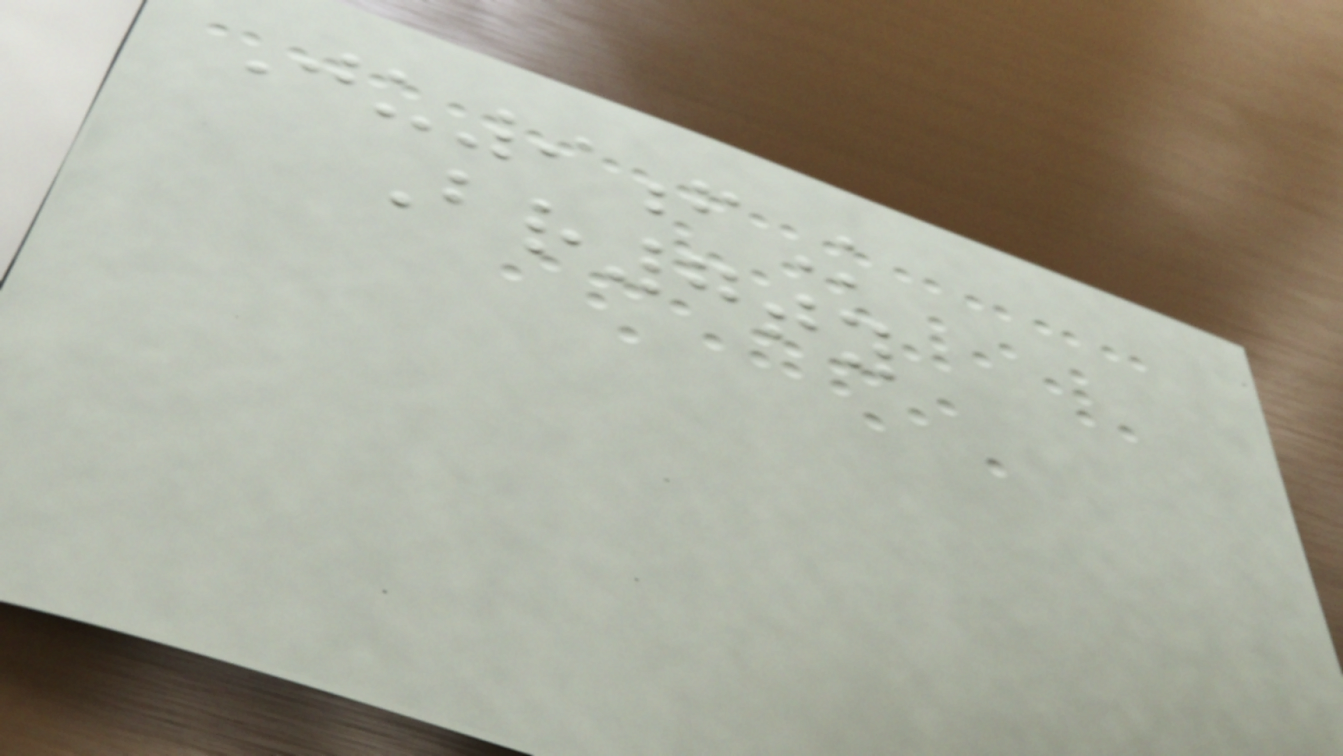Ju9fK
Br7ty
